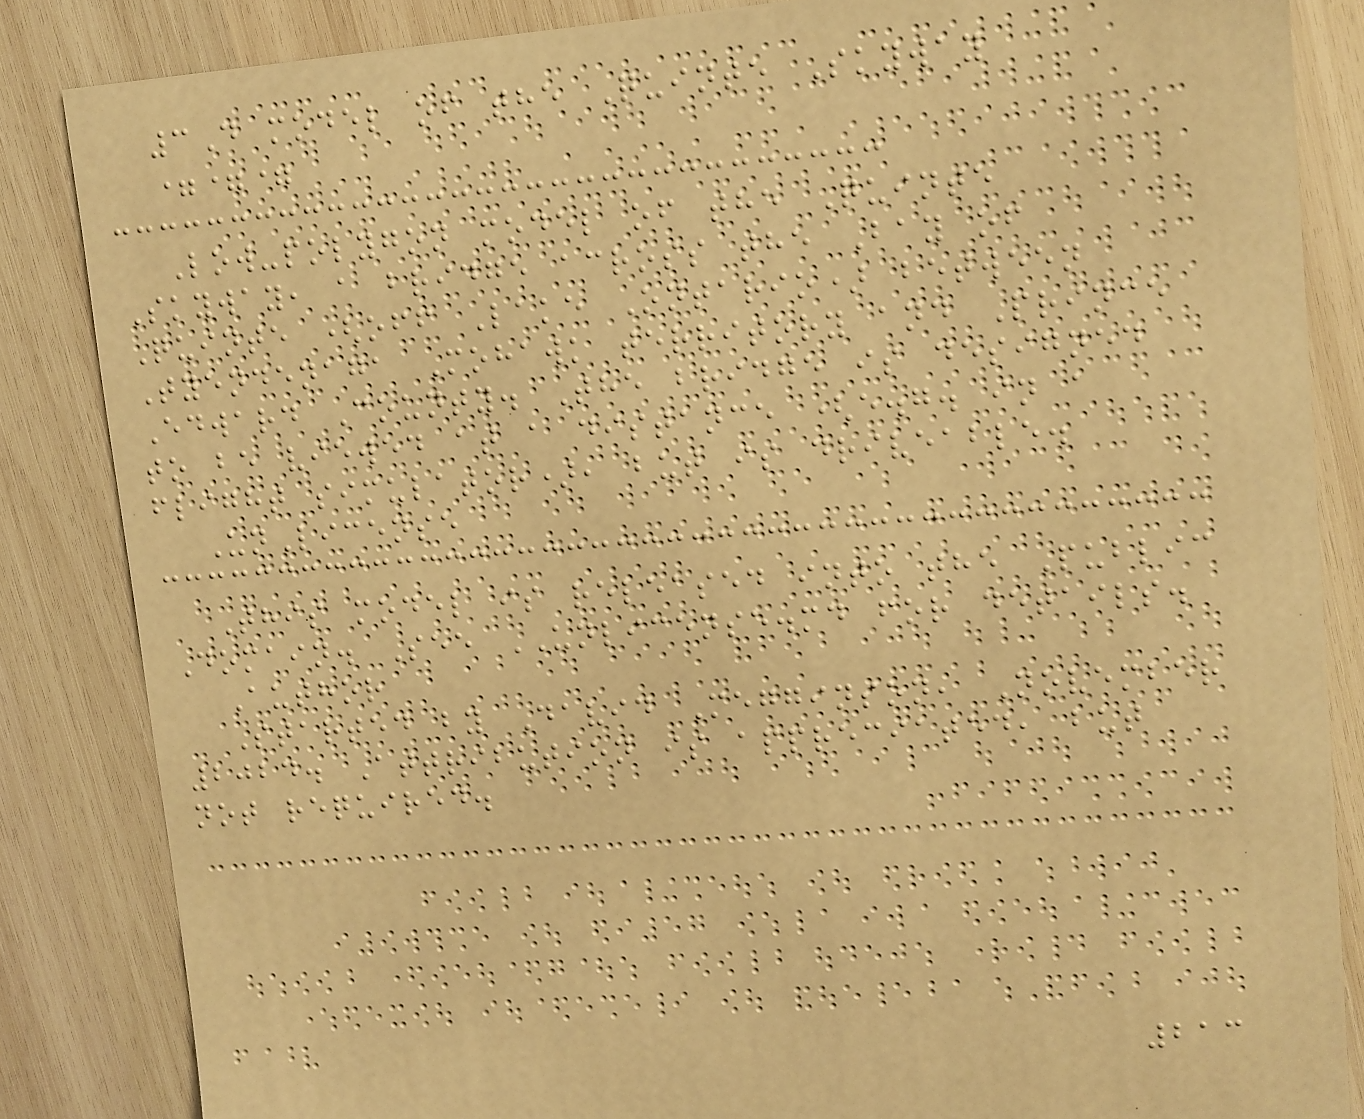3D model of the Quinte Skyway
===
Low-polygon model of the Quinte
Skyway, a bridge across the Bay of
Quinte (off Lake Ontario) between
Tyendenaga Mohawk territory and Prince
Edward County. The bridge is designed
to be viewed at a distance (e.g. in a
flight simulator), but is driveable.
UnLicense
This model is released into the Public
Domain. See UNLICENSE.md for details.
Author
Started by David Megginson, November
2024. Attribution is appreciated, but
not required.
213
